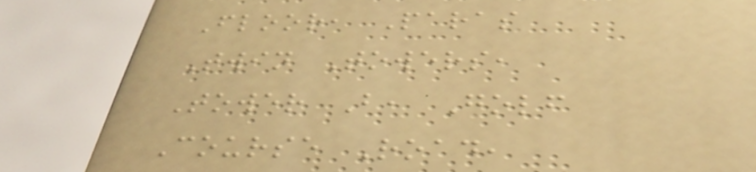Floor, Paras
Twin Towers,
Tower B, Golf
Course Road,
